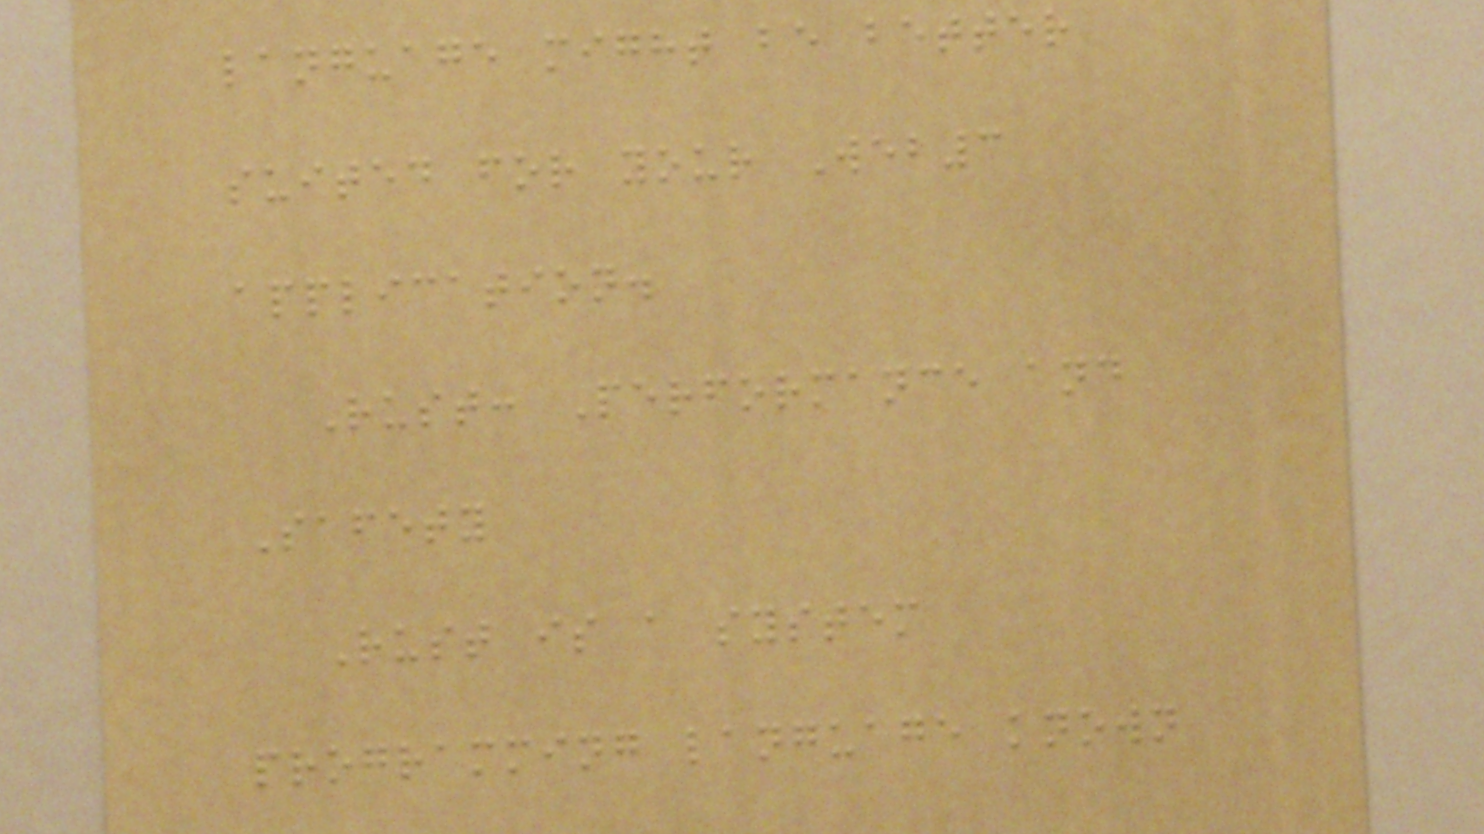language might be better
suited for your Web3
application.
Rust: Performance and
Safety
Rust is a system
programming language known
